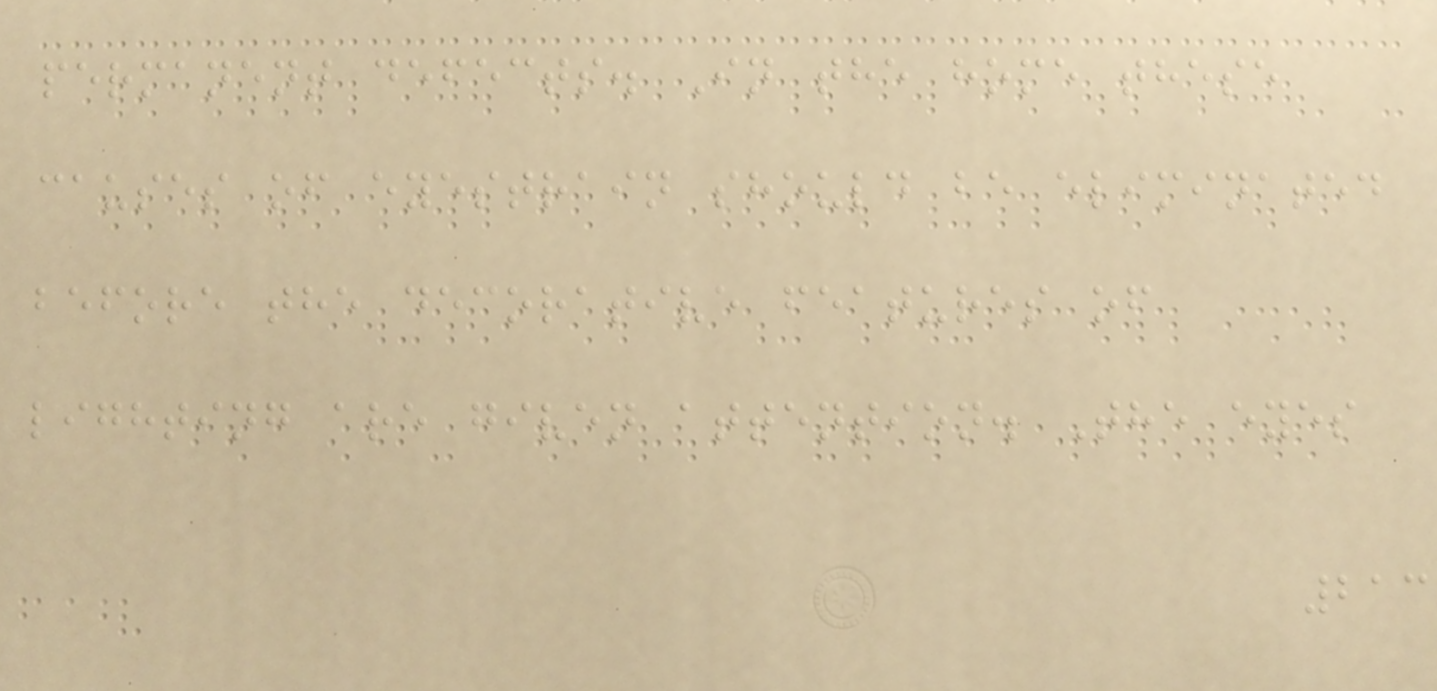permanent defects. In the home these
causes of eyestrain should be eliminated
before the decorative features of
lighting are given attention. The eyes
213
